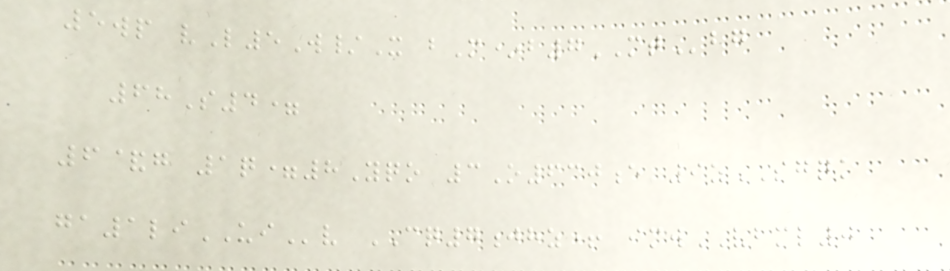5wp vL5W/X bM*b7MTbg
68S4=
6&g 1q=8Yqo 3O630e 9zSGQK
ga1liUIv CQ7jhz+ imwVBML0
